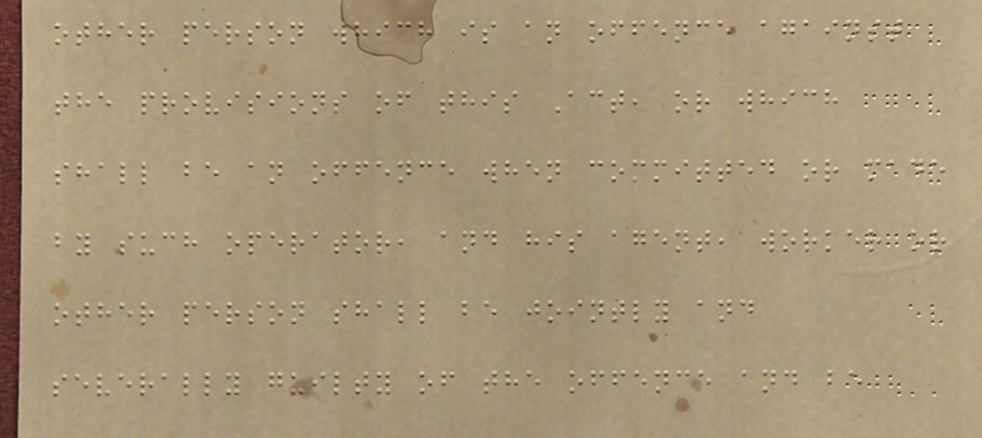other person which is an offence against
the provisions of this Act, or which
shall be an offence when committed or made
by such operator, and his agent, worker or
other person shall be jointly and
severally guilty of the offence and be
